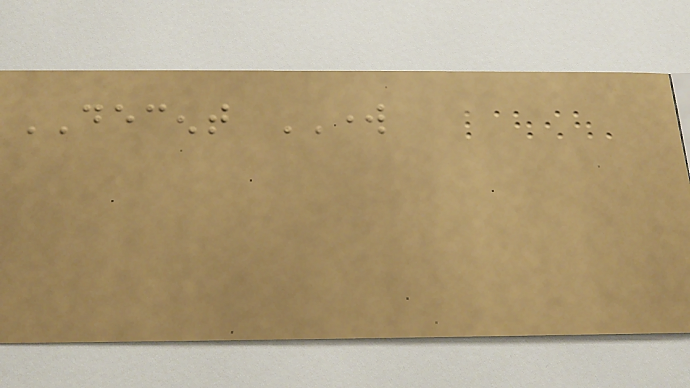DECENT WORK
